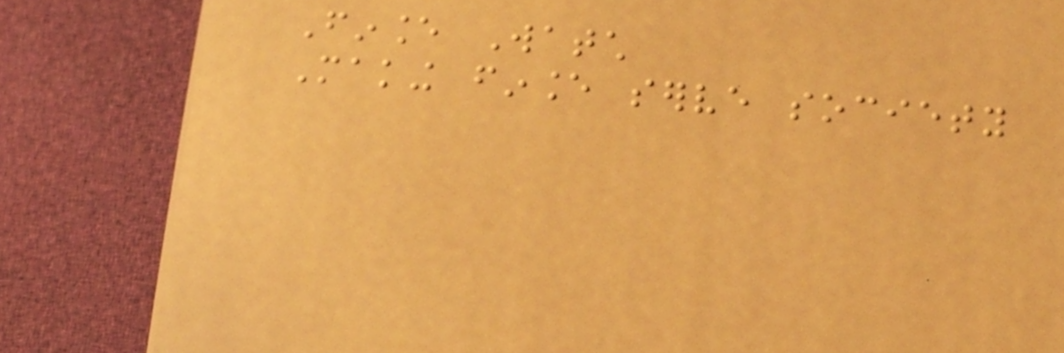Finance Watch
Making finance serve society
